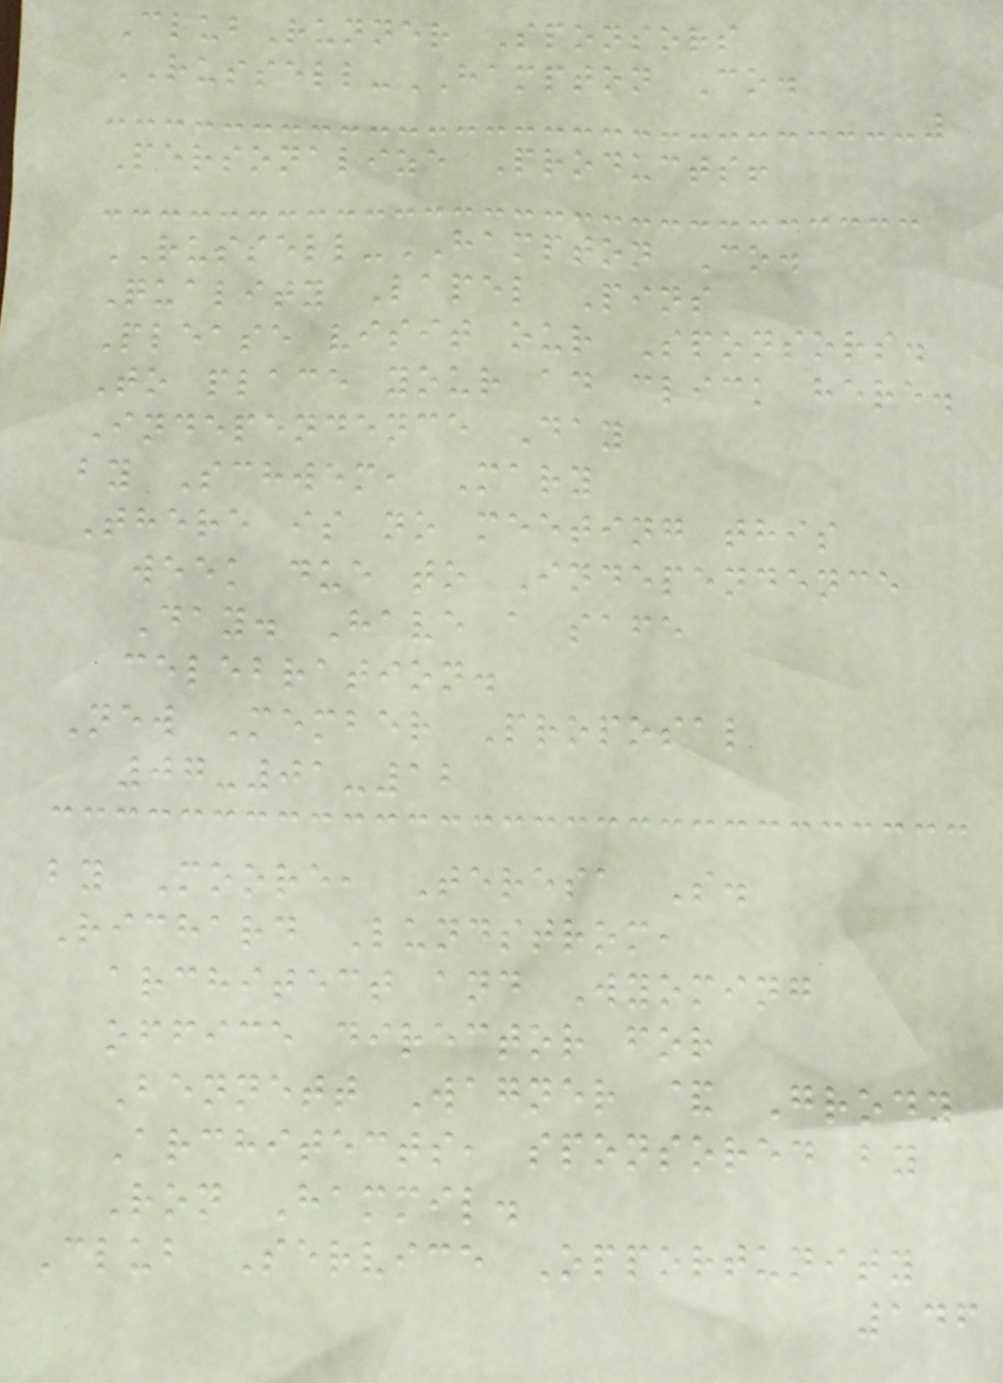ClubRunner Sponsors
RUSSELL-HAMPTON Co.
Personalize Products!
RUSSELL-HAMPTON Co.
Quality Lapel Pins
Please visit our Sponsors.
To place your ad click here.
Independence Day
by Schwem, Mary
There is no meeting this
week due to Independence
Day. Have a safe
celebration.
New Member Proposal
07-01-12
by Moore, Teresa S.
Richard Lundstrom,
architect and Wyoming
office director for
Bennett Wagner & Grody
Architects, sponsored by
Ron Hammil.
Club Service Opportunity
146
